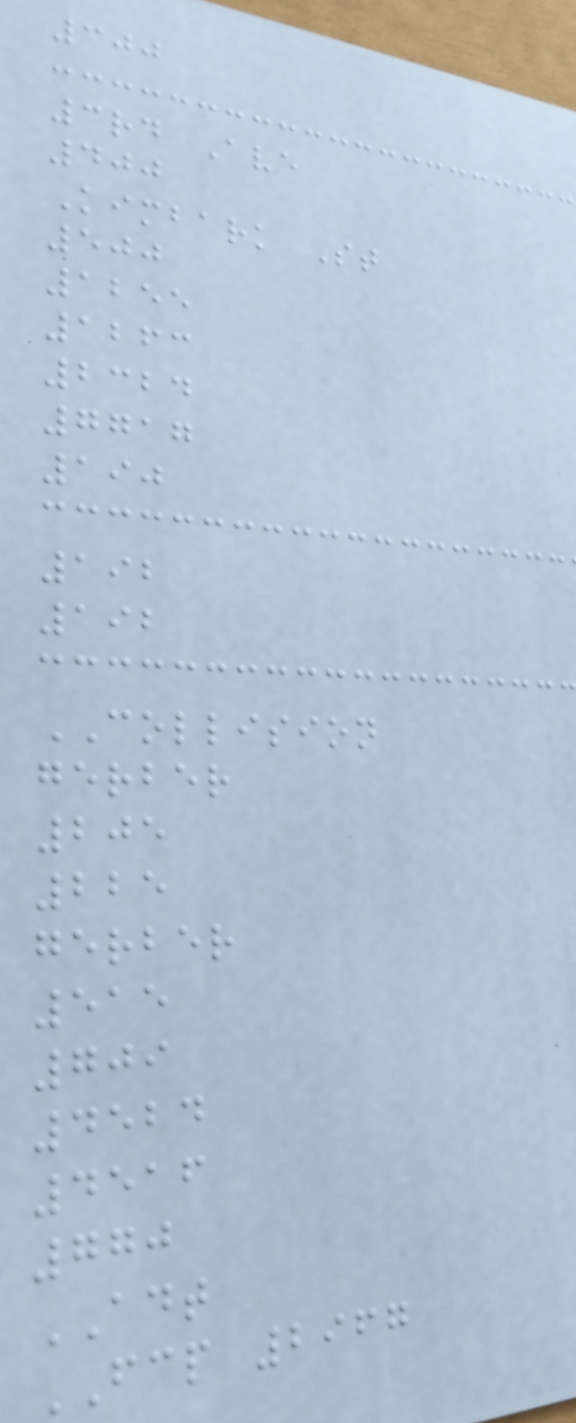300
3rd Ave
400
Kimbark St
500
1255
1263
2324
7717
190
192
192
COLLISION
gerber
205
225
gerber
515
709
4524
4516
770
ADT
FCP 2967
